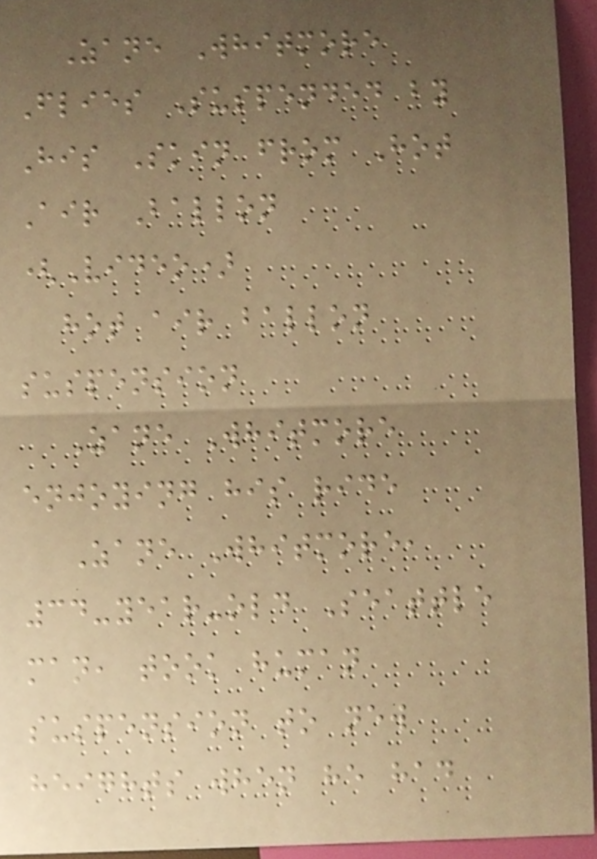Zane Whitmore
Flies Suspended by
His Skin from Hot
Air Ballon
(Video)
hot air ballon
suspension
Zane Whitmore
enjoying his ride
Zane Whitmore,
34-year-old Seattle
man, took human
suspension to new
heights when he had
